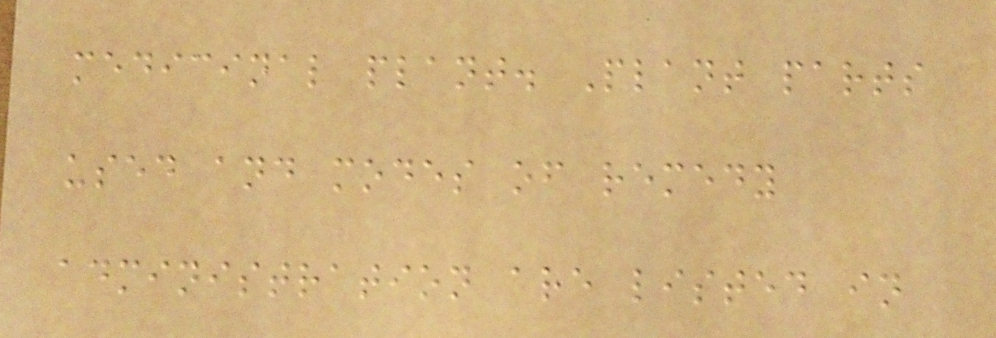medicinal plant. Plant parts
used and modes of remedy
administration are listed in
